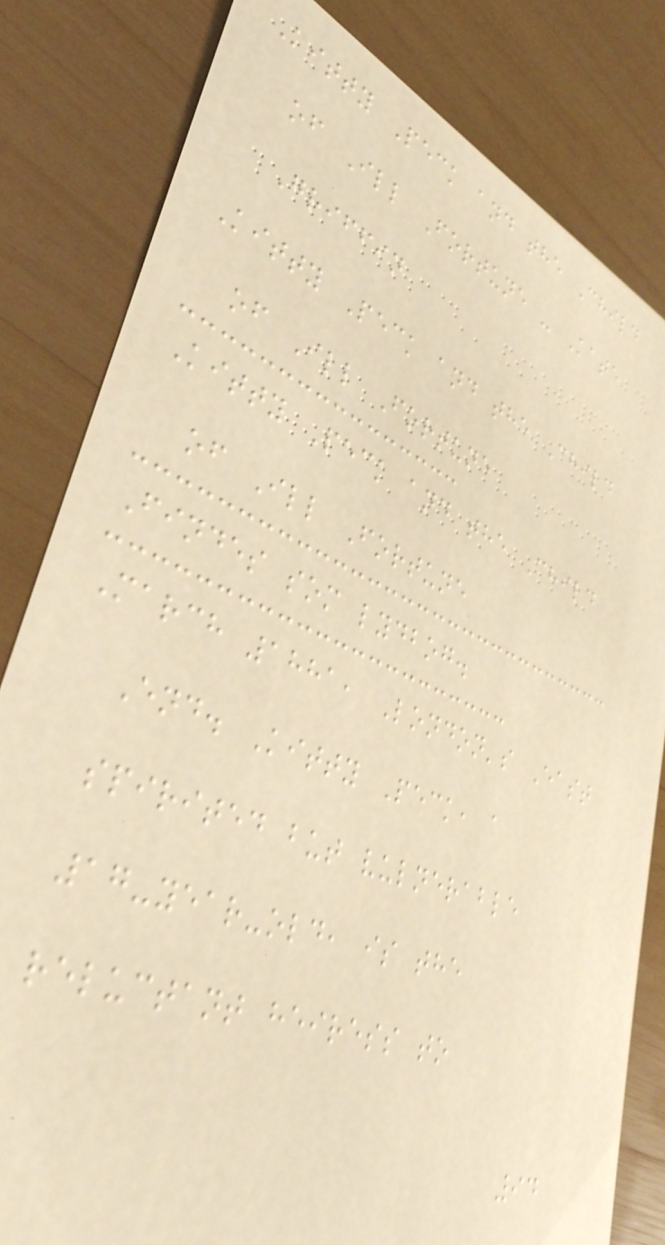Kitty Peck and the Child
of Ill Fortune - Kate
Griffin
Kitty Peck and the Child
of Ill Fortune
Kitty Peck and the Child
of Ill Fortune
Findes som lydbog.
March 1881, London's East
End. Kitty Peck, a
spirited but vulnerable
17-year-old, is the
reluctant heiress to
94
